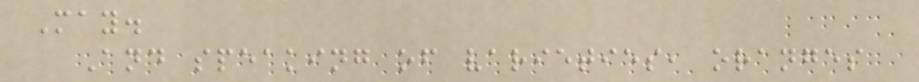May.
And speaking of varieties, oranges
